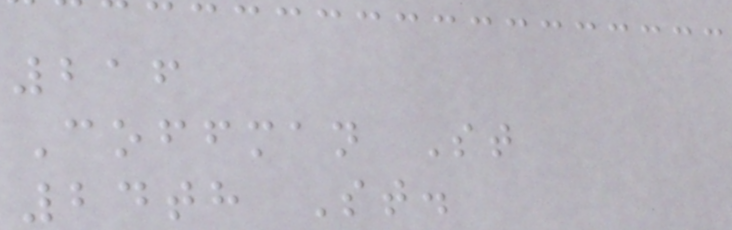216
Coffman St
24th St.
